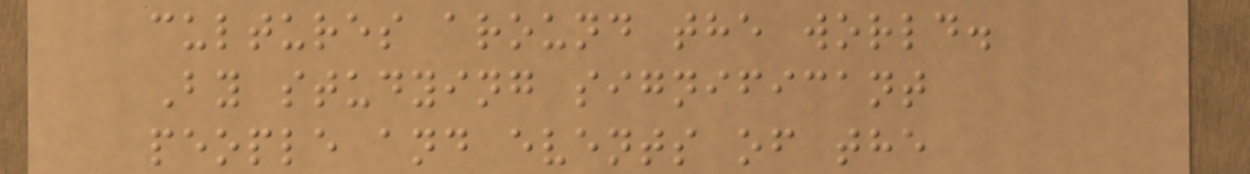cultures around the world.
By studying significant
people and events of the
